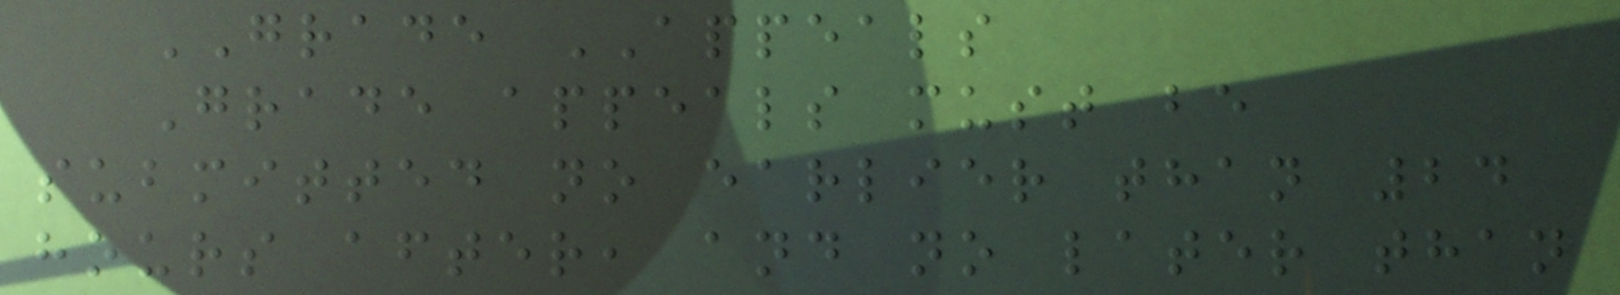GRADE APPEALS
Grade appeals must be
submitted no earlier than 24
hours after, and no later than
